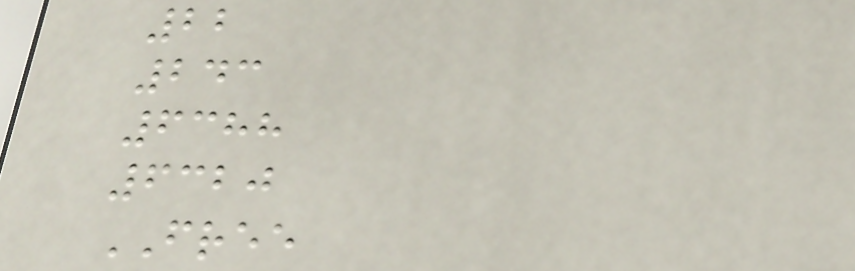22
243
6388
6320
FREE
